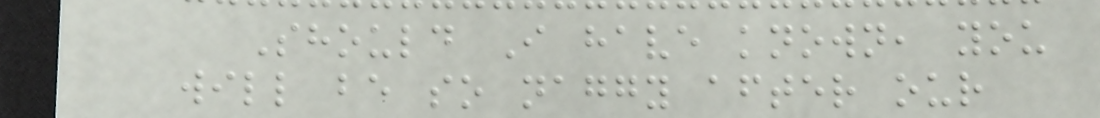Should I have known, you
will be so naggy after our
